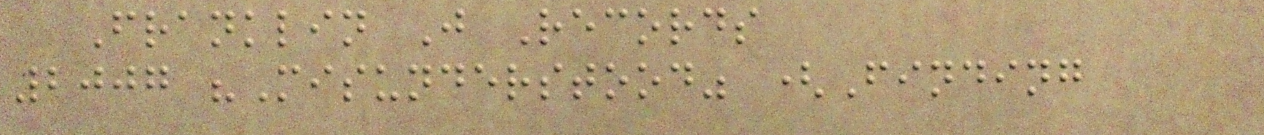Franklin J Records
2007 "Misunderstood" (Finding
